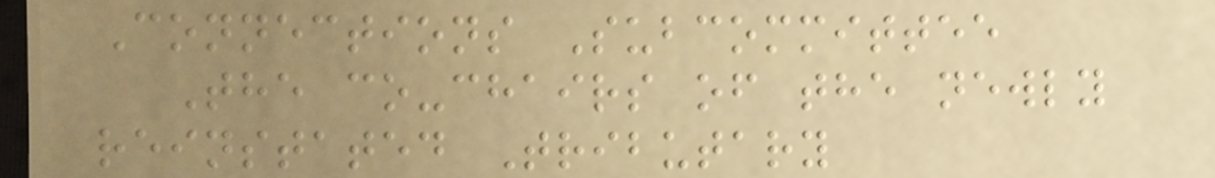Connections Subcommittee
The co-chairs of the newly
reinstated Tributary
